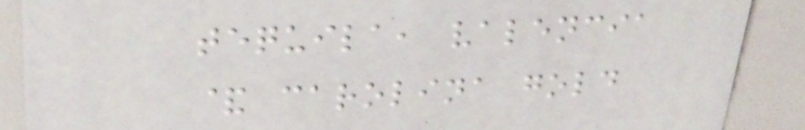tequila, valencia
& carolina gold
